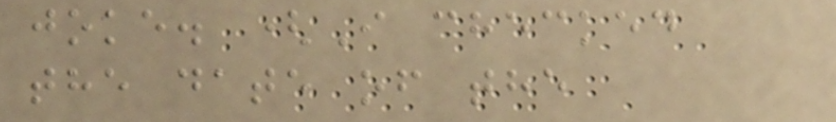joke. (I checked
the date of the
